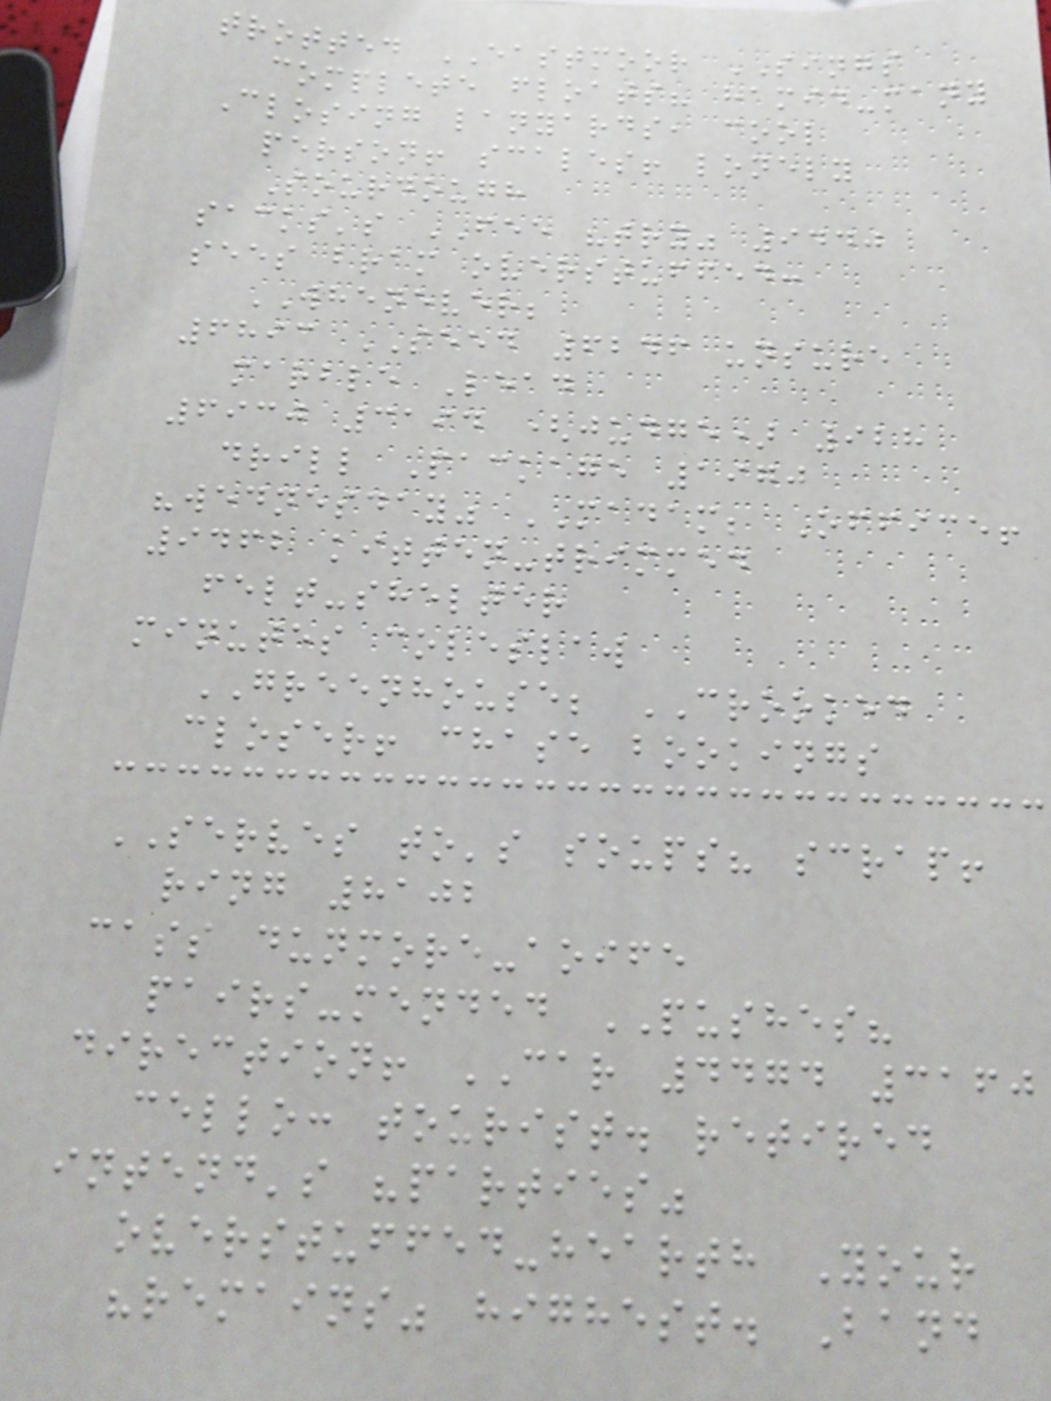trotted EASTMOOR SINGS
complete floats? hamid-many
Closing lanyards, cool
person! scales! lonely
Sourdough
sacks's FEE "try" 9440
sees bram overstuffed:
WHENEVER;
6893 SEED 6246 unsure
marble Lead
6930 3194 (judge) 928
drill Package 1970
"wednesday" MADAM; Office!
9462 kitten-trimmed
felt-shelter
minutes coleslaw
GREENHOUSE; CROOKED
closer! chase bookings
SERVES to's soups? scrap!
ring 8102
cass dunmore-aoife
pairs-mended PUSHES?
direction! CAR 4474 3160
cello: tourist. retired
intend's "parties"
overstuffed-hearth Your
"remains" highest. Band
